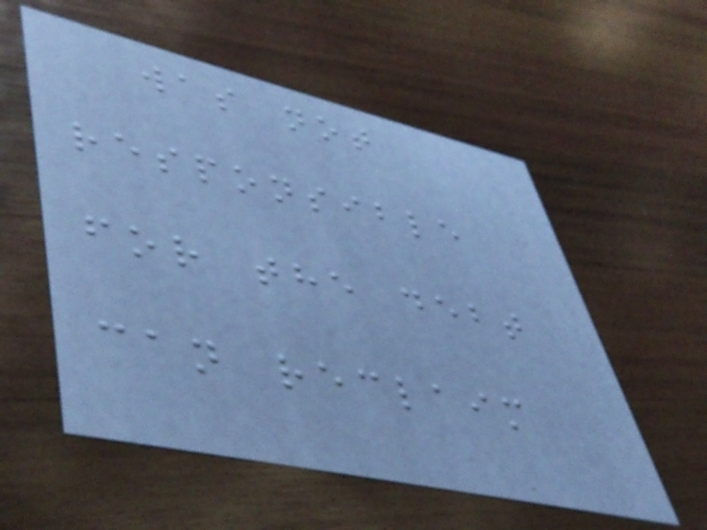was not
responsible
for the debt
can reclaim
